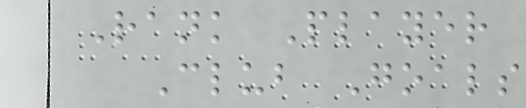Rank Player
Club Goals
